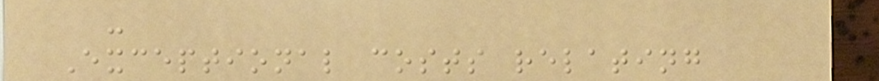-
Exceptional costs relating
